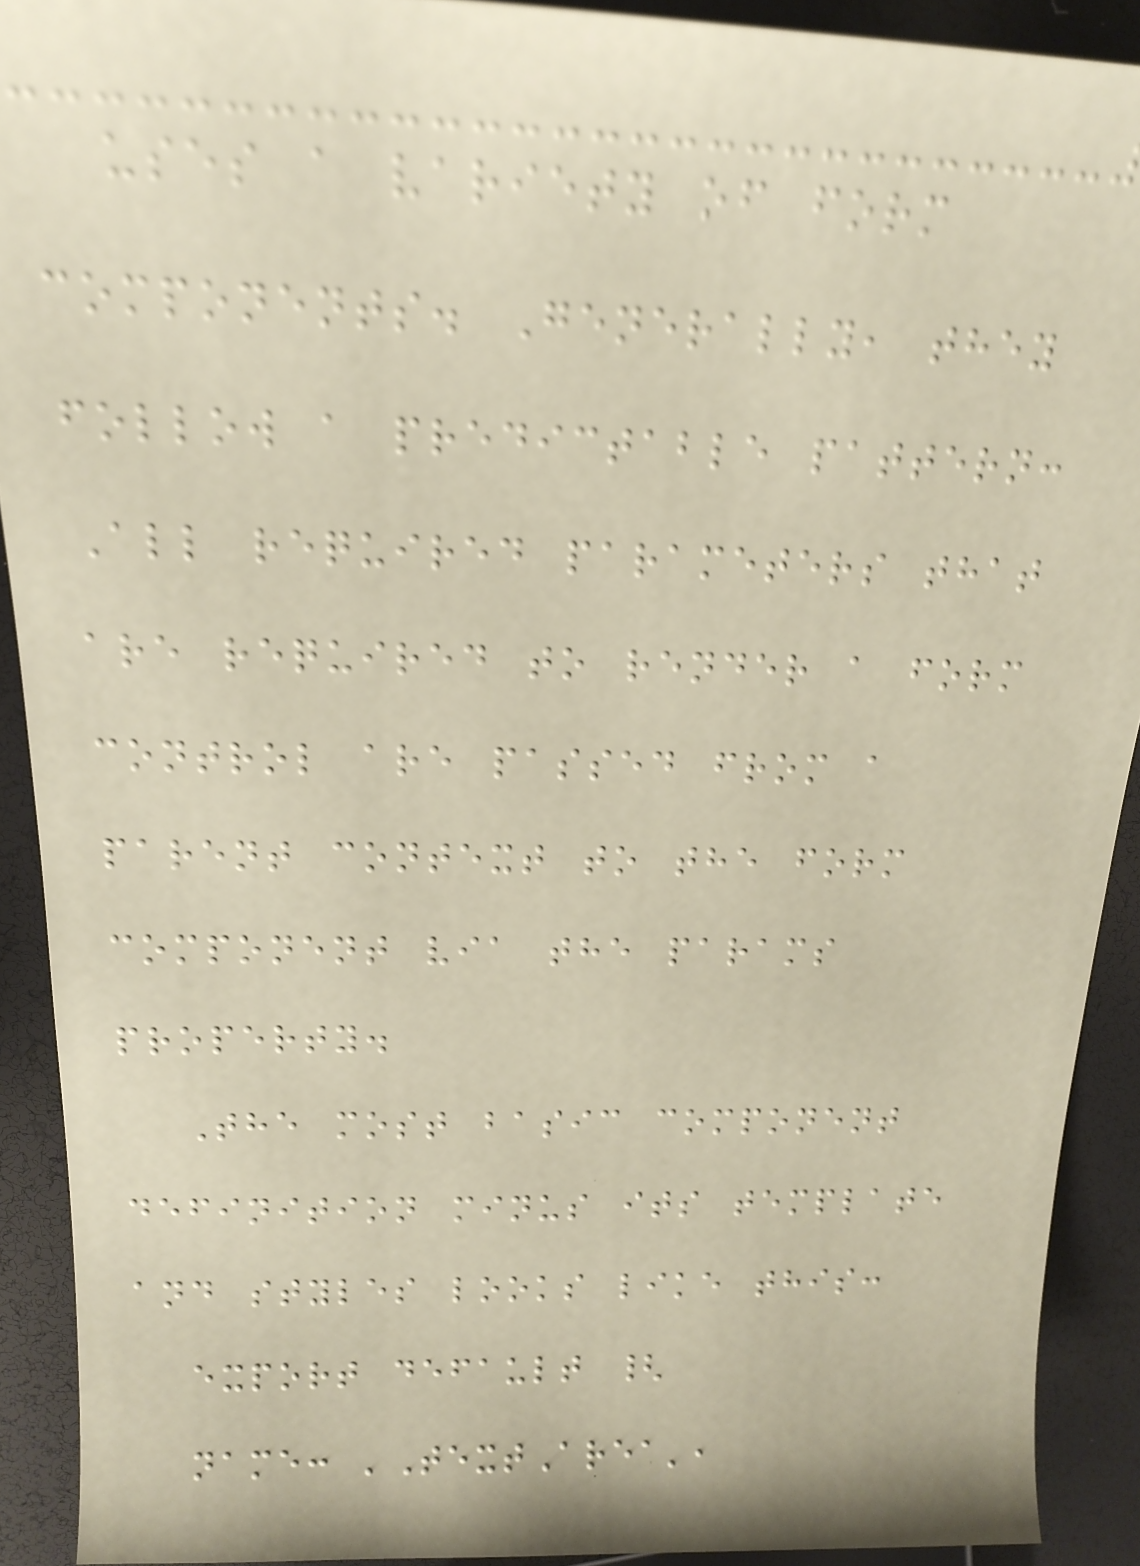uses a variety of form
components. Generally, they
follow a predictable pattern:
All required parameters that
are required to render a form
control are passed from a
parent context to the form
component via the params
property.
The most basic component
definition minus its template
and styles looks like this:
export default {
name: 'TextArea',
